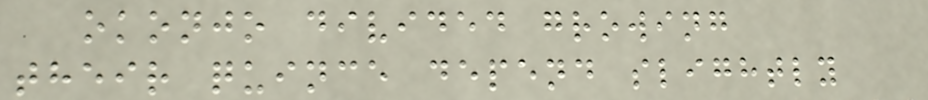okonjo divided growing
their quince depend slightly
